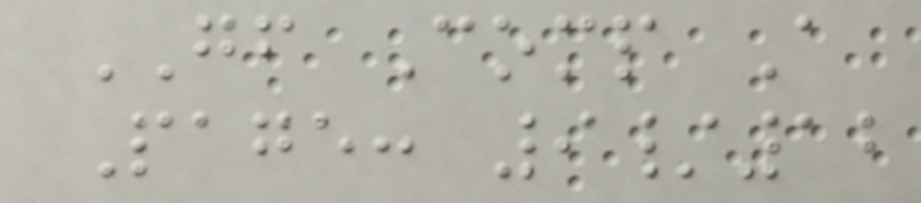GF Comp A
Page: 9/12
